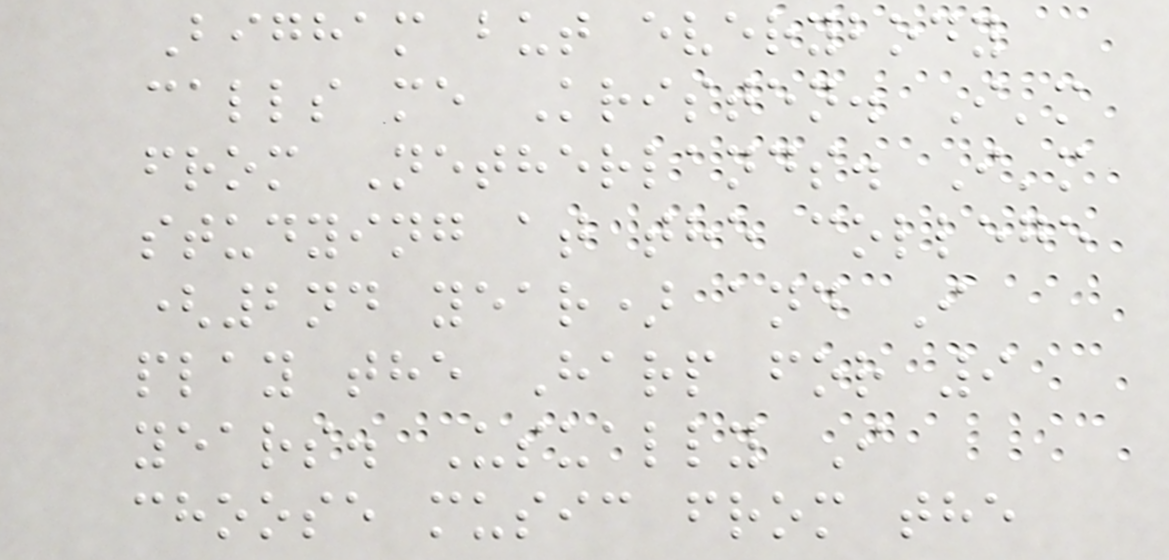Bigham but everybody
calls me Kristen. I'm
from Netherlands. I'm
studying at the college
(2nd year) and I
play the Harp for 9
years. Usually I
choose music from the
